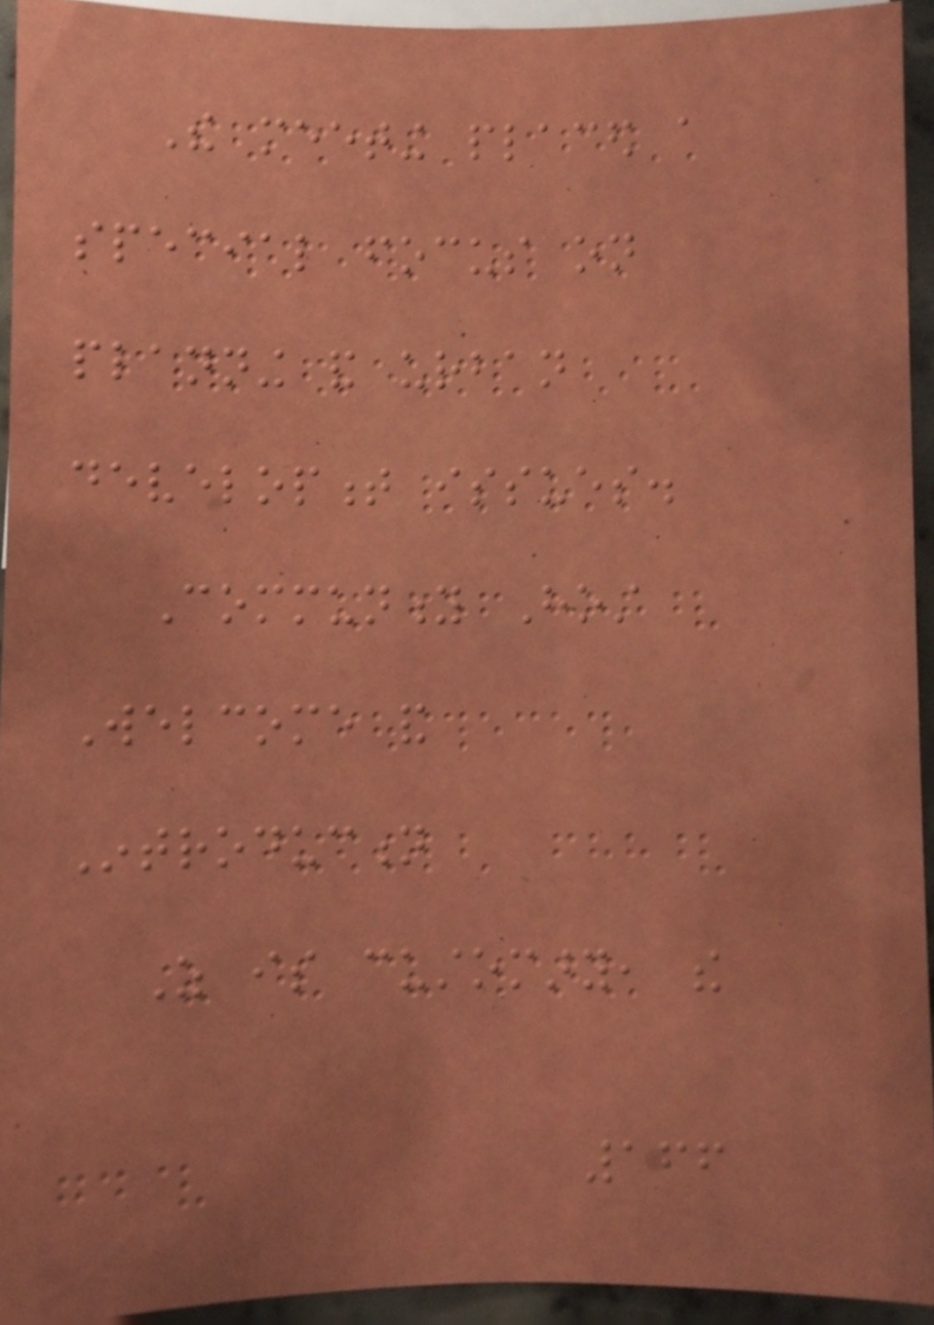The meeting placed a
special focus on
planning and urban
development issues.
Community Host
Welcome and
Introduction
As is customary, the
166
